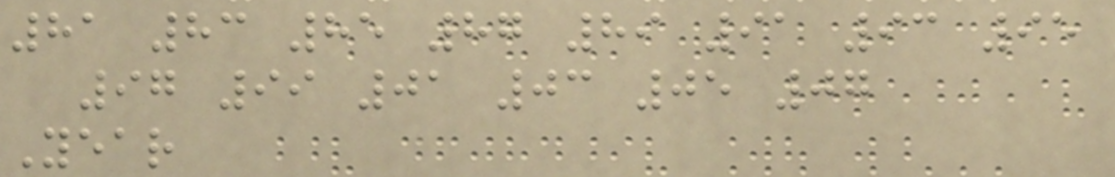81 83 85 87 89 91 93 95
97 99 01 03 05 07
Year
